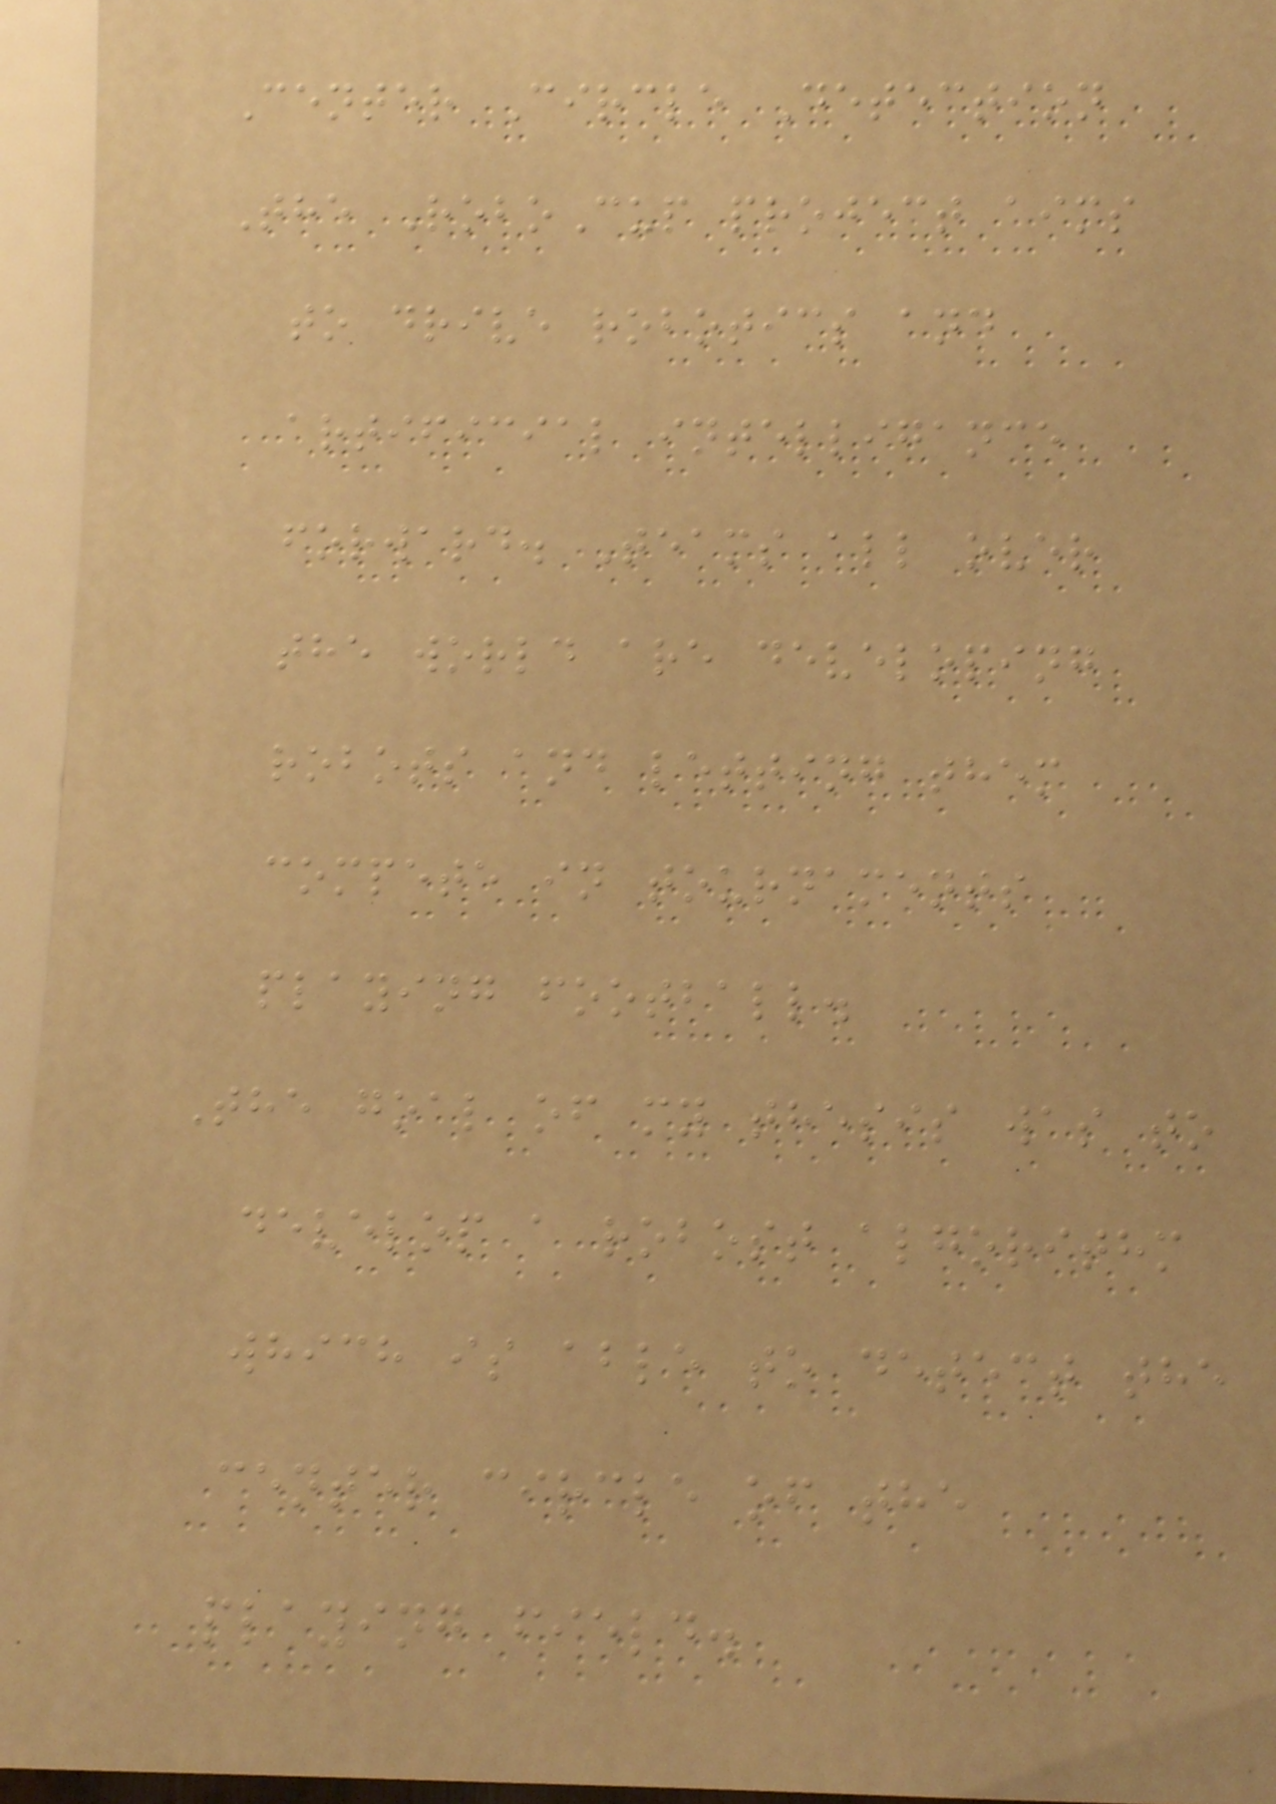Center Circle Detection
The RoboCup project aims
to drive robotics and
artificial intelligance
forward. Teams all over
the world are developing
robots and letting them
compete in tournaments
playing football.
The goal of my thesis was to
develop a robost algorithm
which is able to detect the
center circle of the
playing field.
